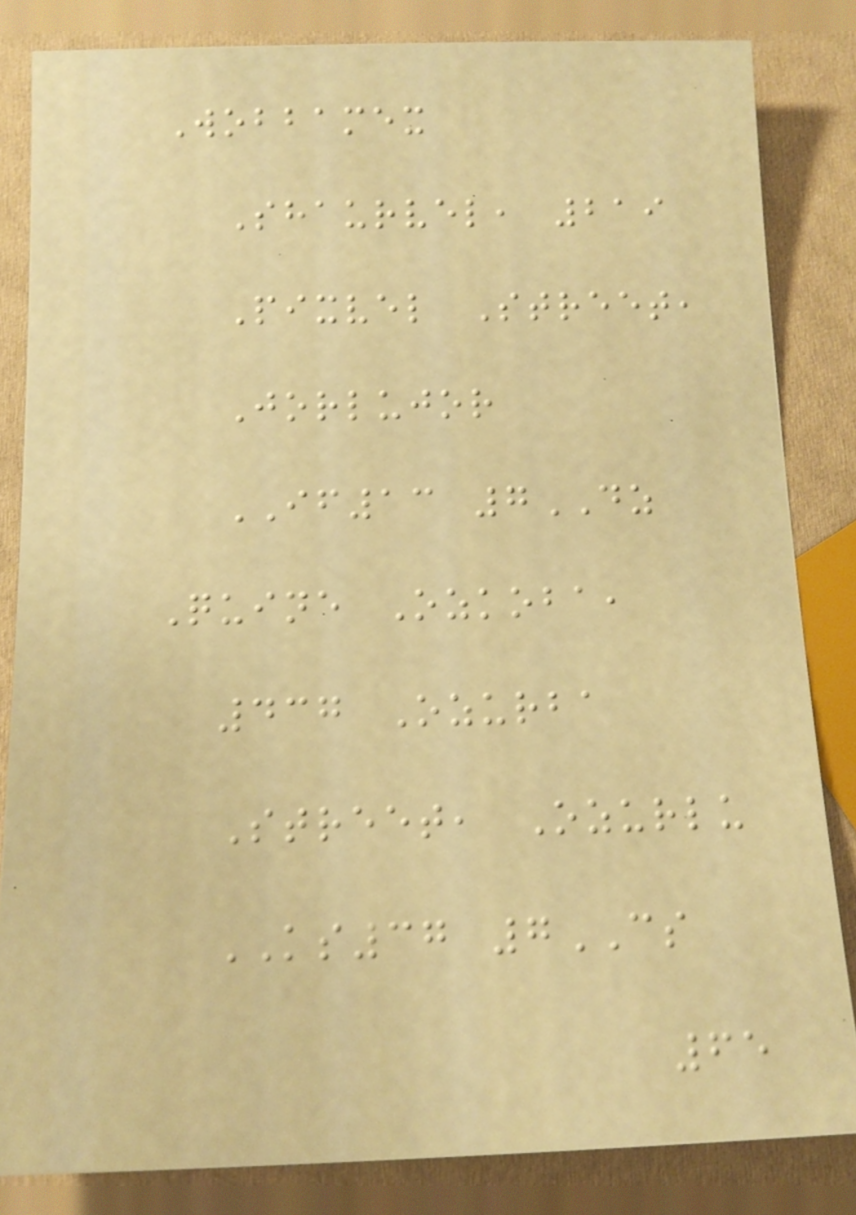Wobbamex
Shaurvel, 219
Pixvel Street,
Jorlujor
IF13 7DZ
Quine Ozkoba,
437 Ozurba
Street, Ozurlu
KS37 7CS
65
